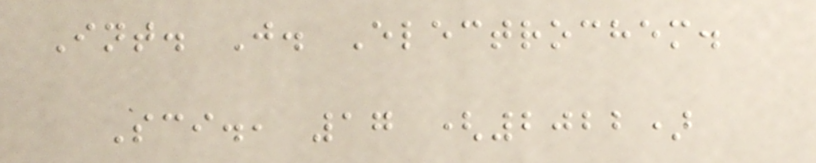Int. J. Electrochem.
Sci., 17 (2022)
